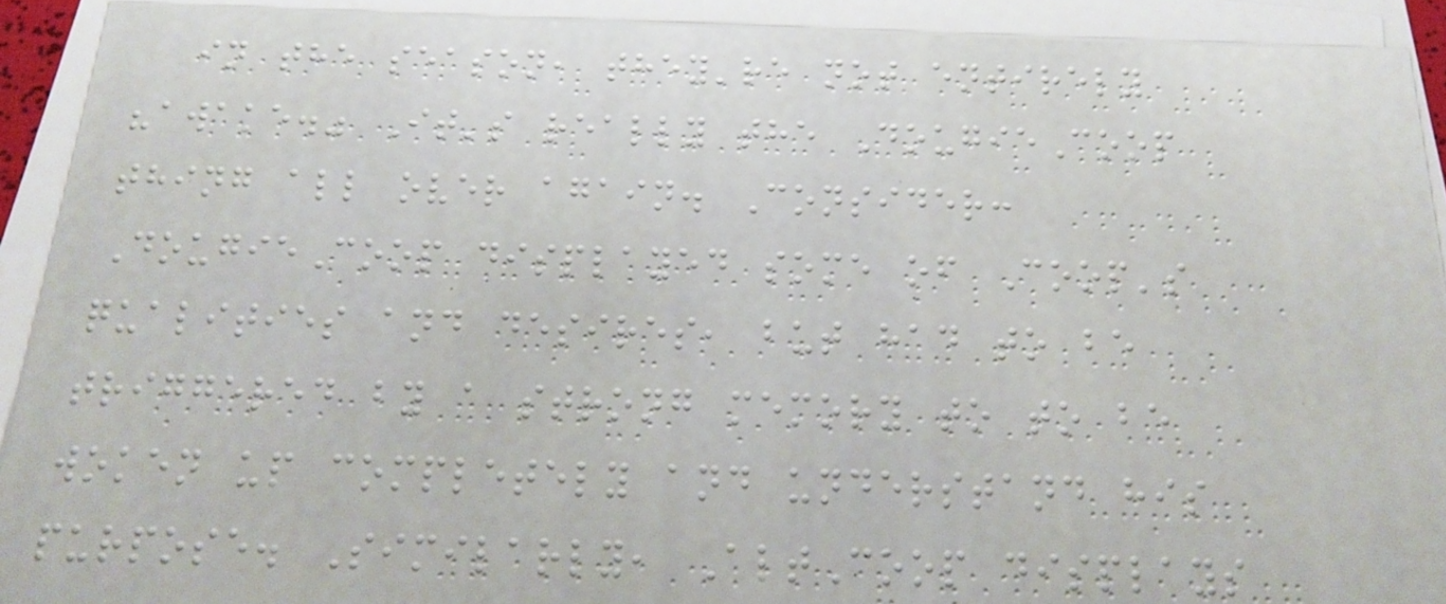in the season, they're not entirely
"awake." It's really the DougieCoop
thing all over again. Consider:
DougieCoop displayed some of Coop's
qualities and desires, but had to be
triggered by a strong memory to to be
woken up completely and understand his
purpose. Similarly, AltCoop displays
